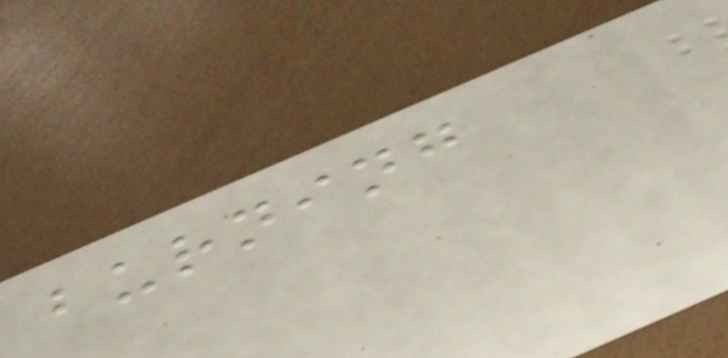burning
